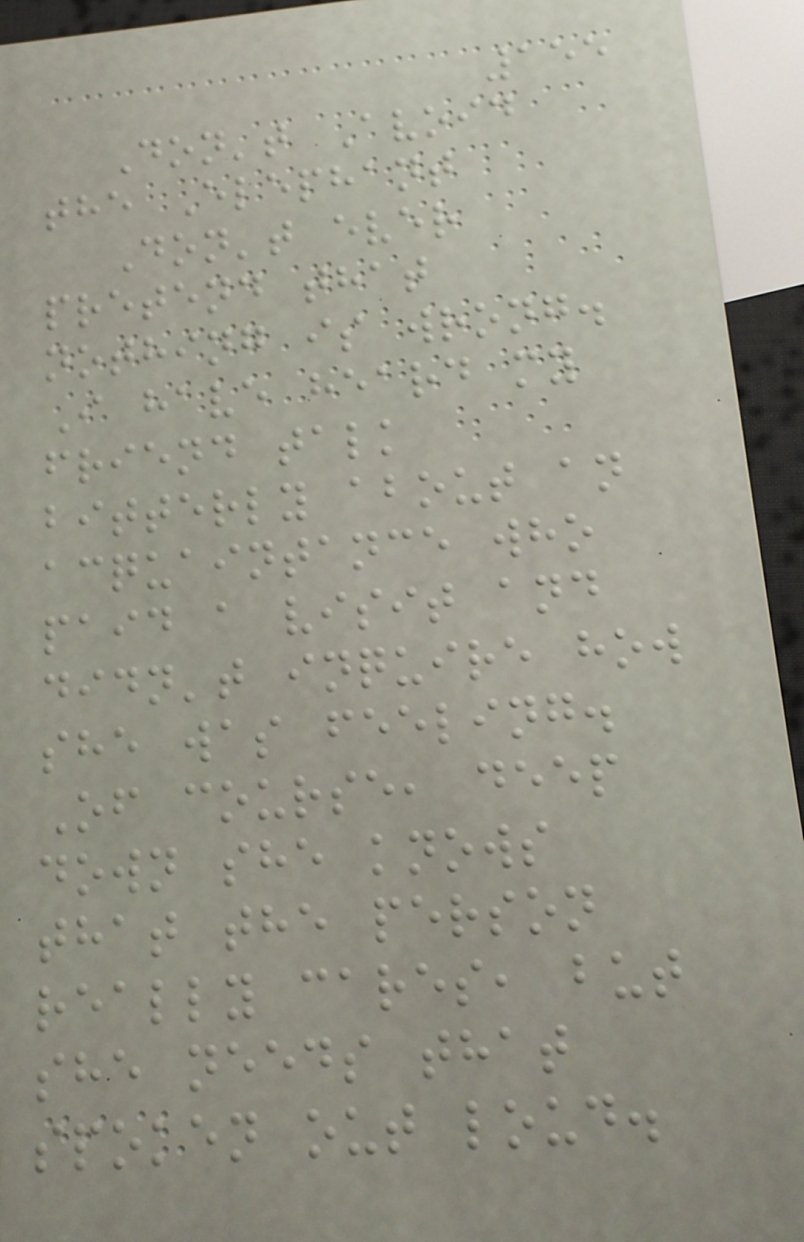155
Don't Avoid
the Elephant
Don't ever
pretend that
nothing is wrong.
I have heard my
friend talk
bitterly about an
acquaintance who
paid a visit and
didn't inquire how
she was feeling.
Of course, deep
down she knows
that the person
really cares, but
she needs that
spoken out loud.
